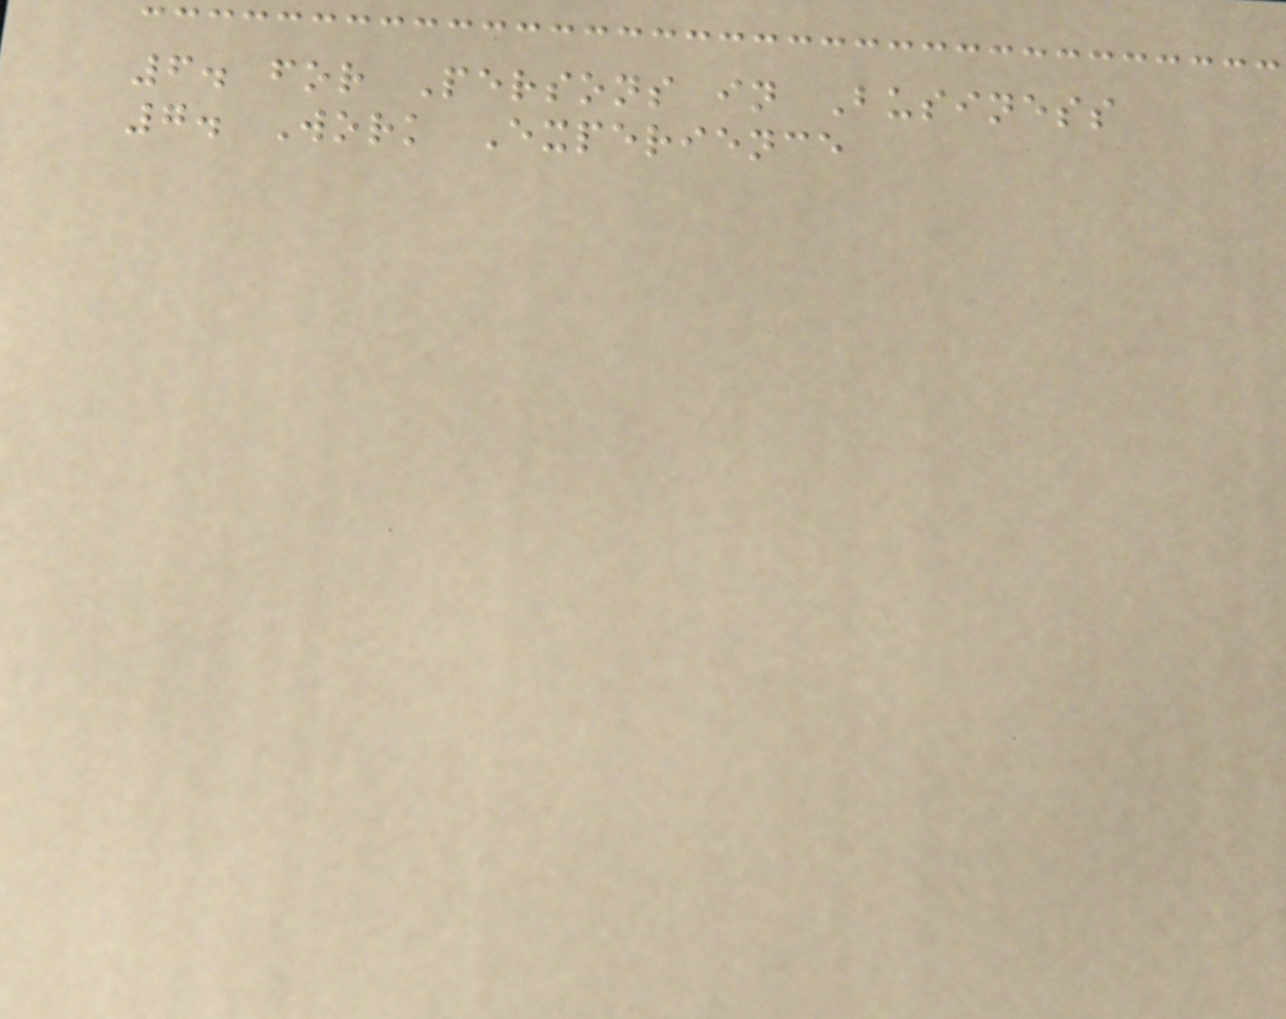6. for Persons in Business
7. Work Experience
